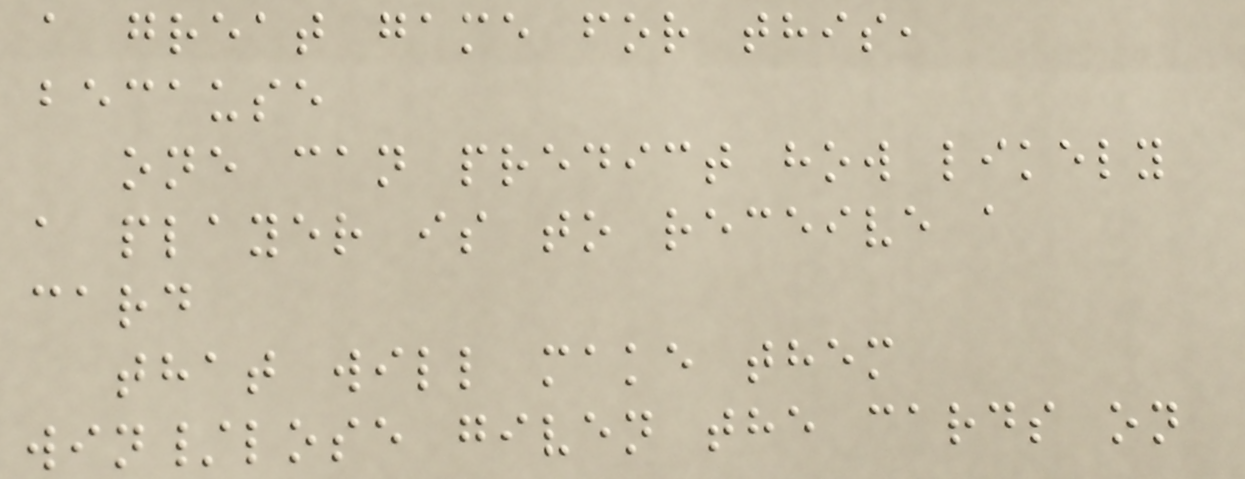a great game for this,
because
one can predict how likely
a player is to receive a
card
that will make them
win/lose given the cards on
